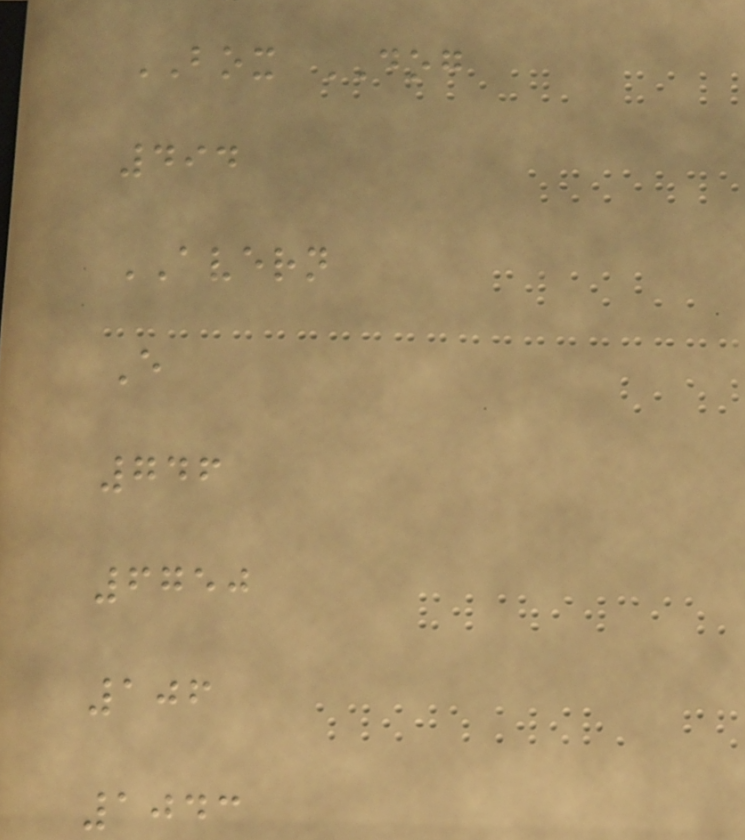BOX DOG
494
AVERN
E
746
6750
106
1043
